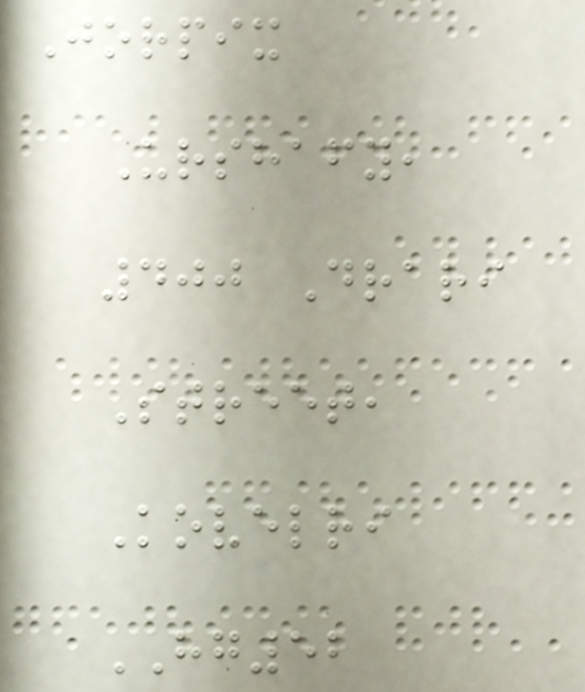Jorpix
Urshafy,
400 Drari
Street,
Kovelri
HG52
